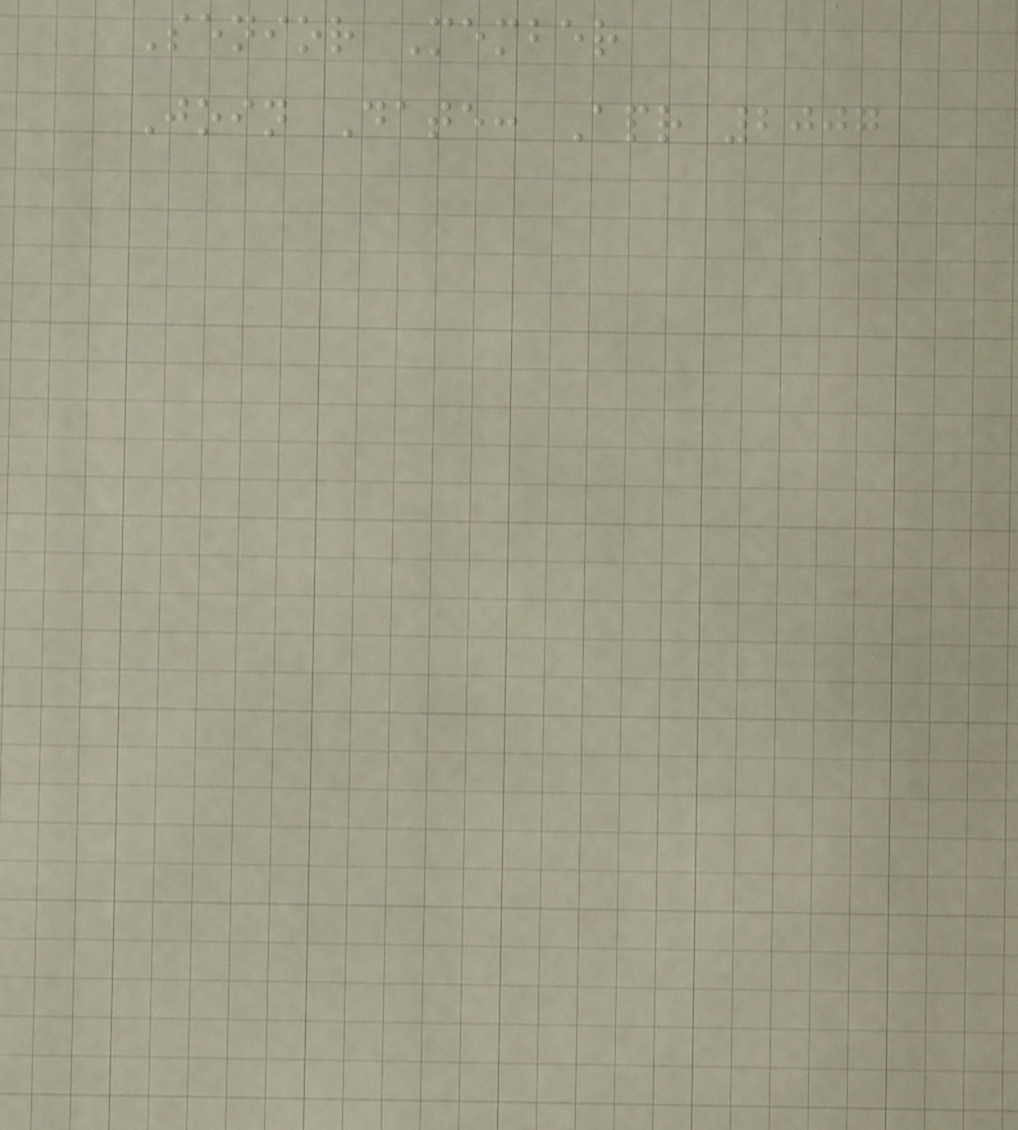Senior Member
Join Date: Apr 2007
